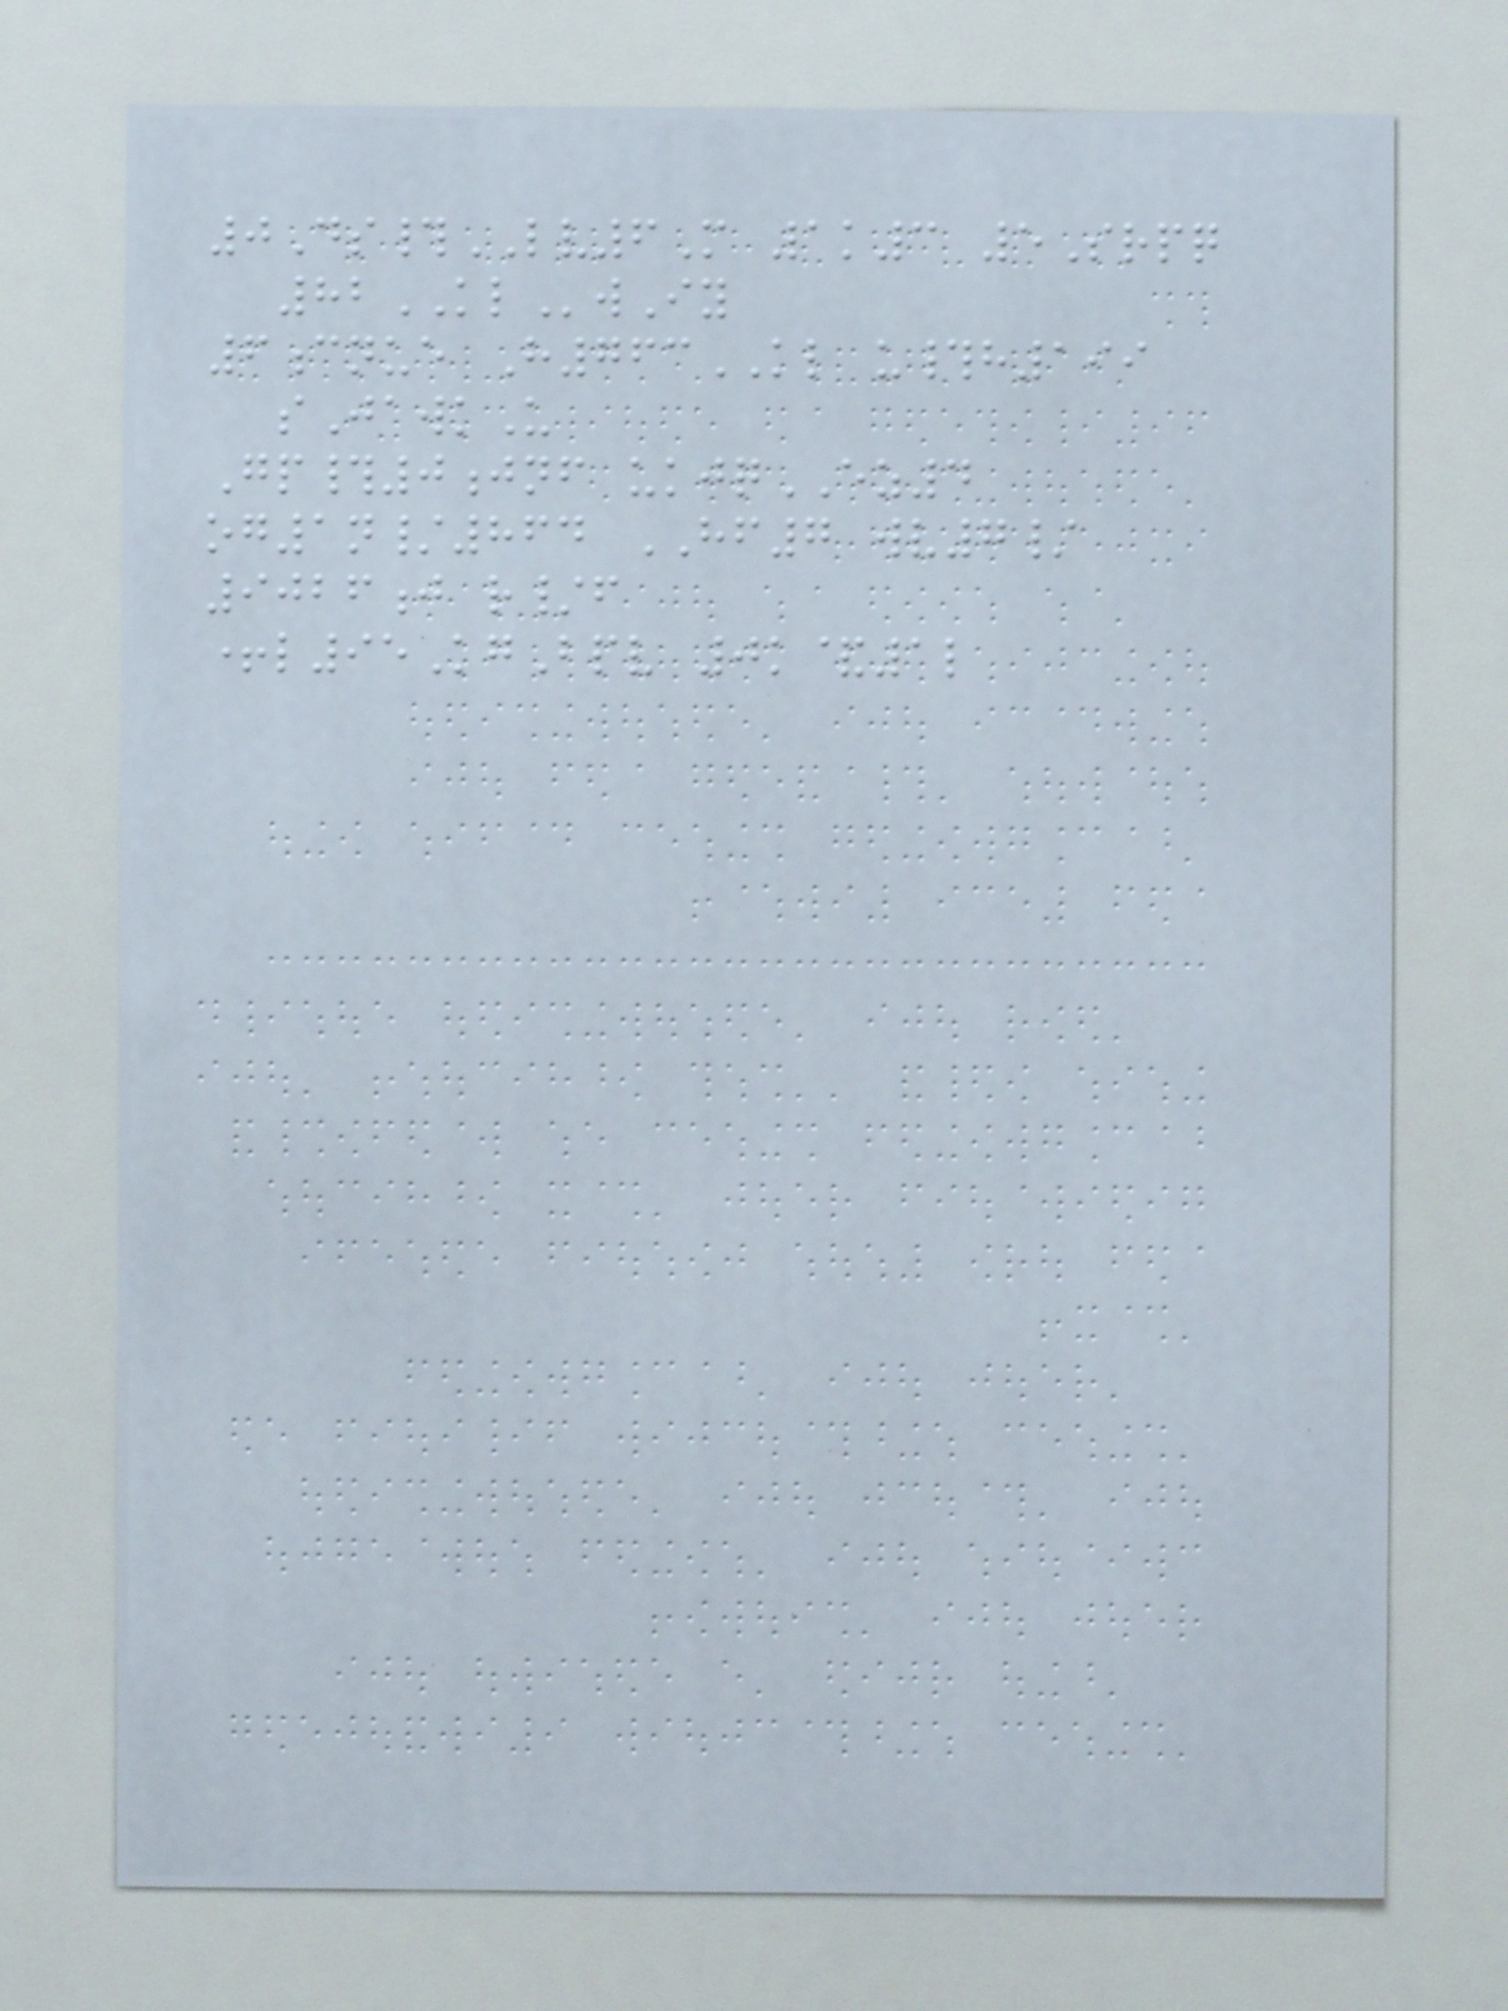0Ds#LV6M 1k3 5Srpq
82KLwIy
6cnue H763KL u#h199
sJawkU
Gp#0jnf ukjqEZ4
og1n/864 HF7 wv7/
9026j r/f
+l95KgBpv 0k&1l
